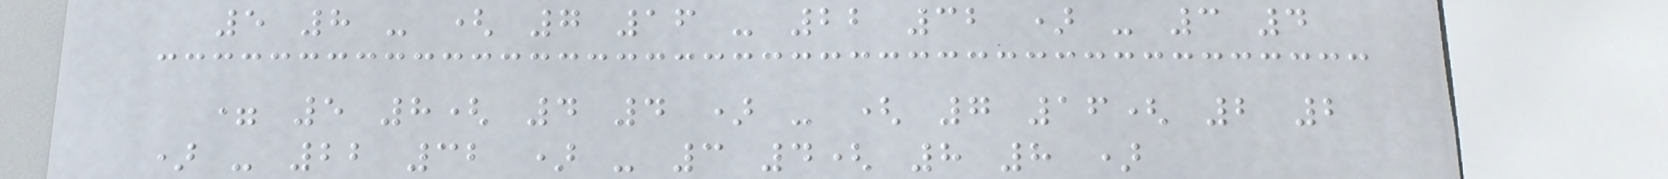5 8 - ( 7 16 - 22 32 ) - 3 4
= 5 8( 4 4 ) - ( 7 16( 2 2
) - 22 32 ) - 3 4( 8 8 )
